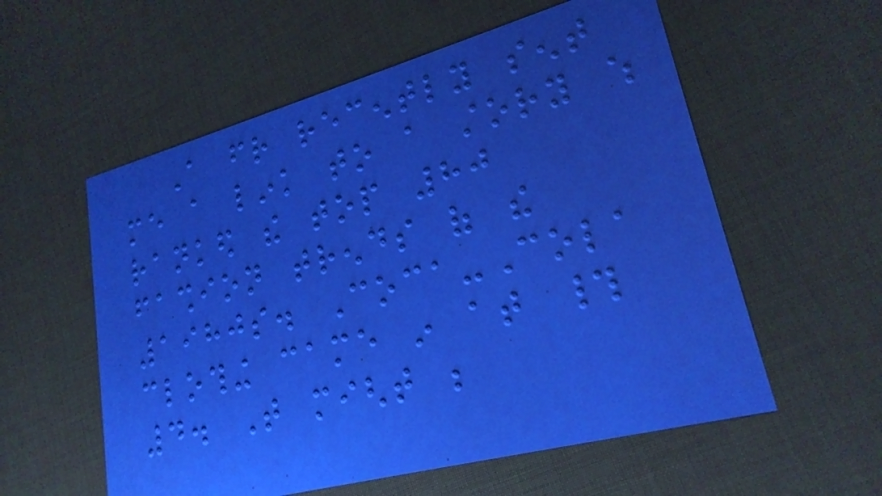A friend recently sent
me a link to a story which
ranked the top 80
fashion trends of the
1980s. Coca-Cola
clothing came in at #
4. That might be
